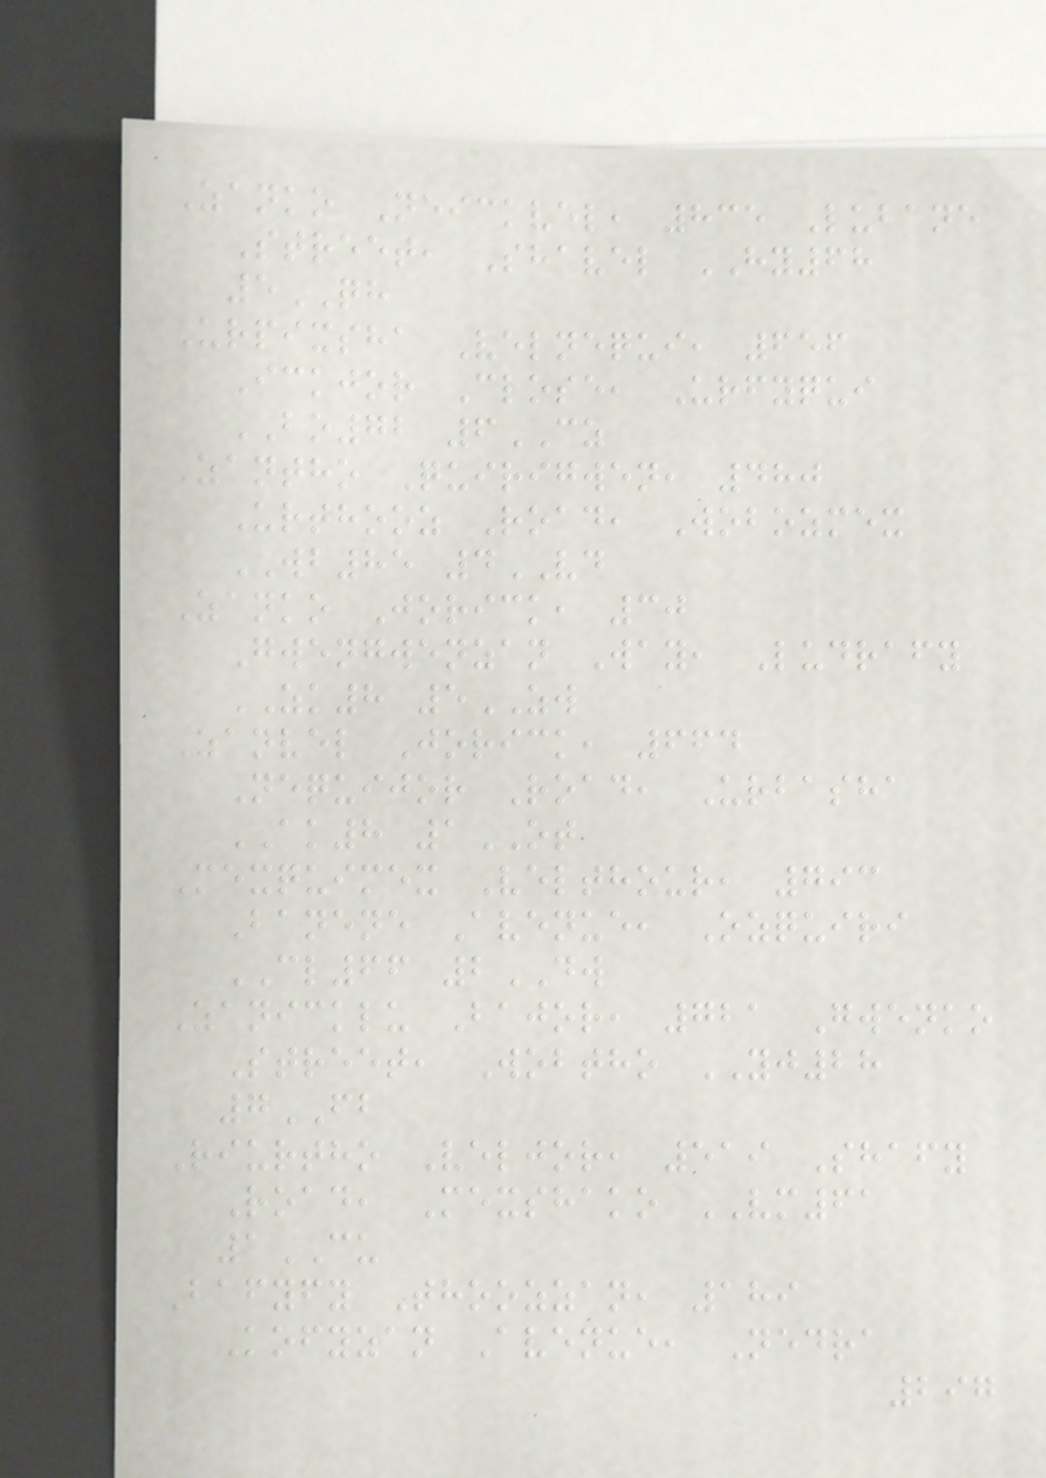Zanko Neickvel, 835 Lubane
Street, Shavel HY68
5QH
Urpixsha Velnequi, 656
Ickjor Close, Urfyqui
BO72 6CZ
Zantho Quirigwen, 480
Urthooz Road, Wobozmex
WB85 4VD
Zanko Jorick, 30
Gwengwenzan Way, Ludrafy
ZK8 5ZW
Zanvel Jorick, 664
Nequijor Road, Urbasha
AK8 1OT
Mexquimex Velthour, 793
Banene Avenue, Ozquiri
CL66 2DW
Zanicklu Bajor, 721 Gwenko
Street, Wobtho YJ28
7FB
Riurtho Veljor, 519 Shafy
Road, Mexshako VM61
1CU
Bafyfy Thoozzan, 189
Kofyzan Avenue, Nedra
297
